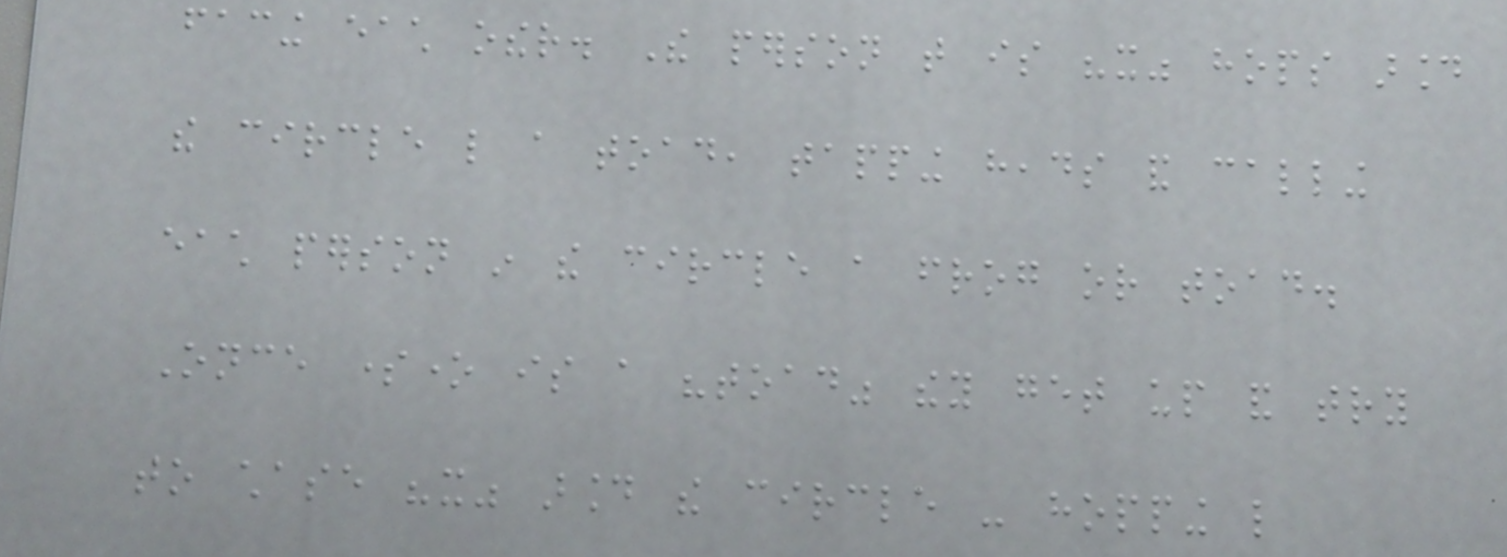facing each other. The person that is "it" hops around
the circle like a toad, tapping heads and calling
each person in the circle a frog or toad.
Once someone is a "toad" they get up and try
to chase "it" around the circle - hopping like
